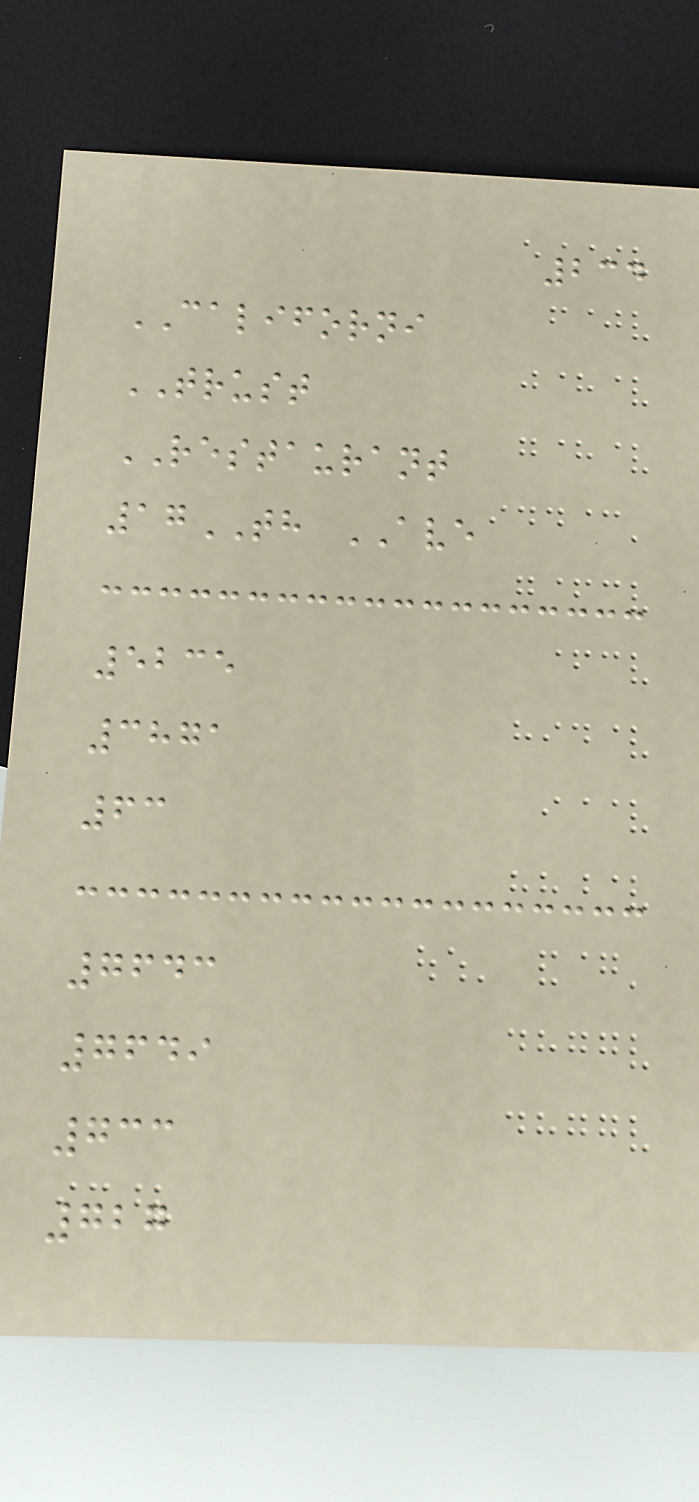234
CALIFORNI
TRUST
RESTAURANT
17TH AVE
5235
3871
63
7643
7649
733
727
